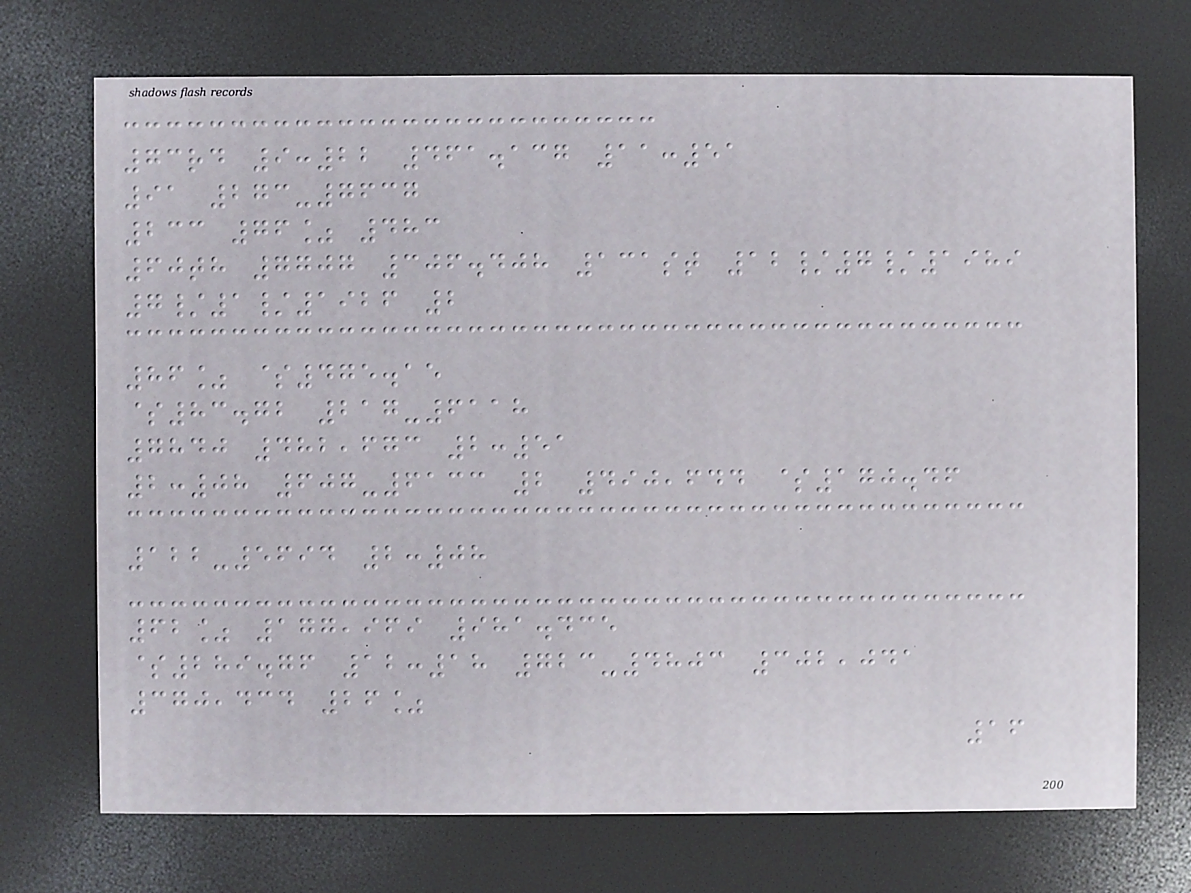73rd 9:22 461.137 11:51
91 273-7637
233 76% 483
60th 7707 306.408 131st 12/7/1989
7/1/1926 2
86% $475.15
$83.72 217-6118
7840 482,673 2:51
2:08 607-6133 2 490,644 $170.46
122-5694 2:08
62% 177,969 981.435
$289.76 12:18 723-4803 302,041
370,434 26%
16
